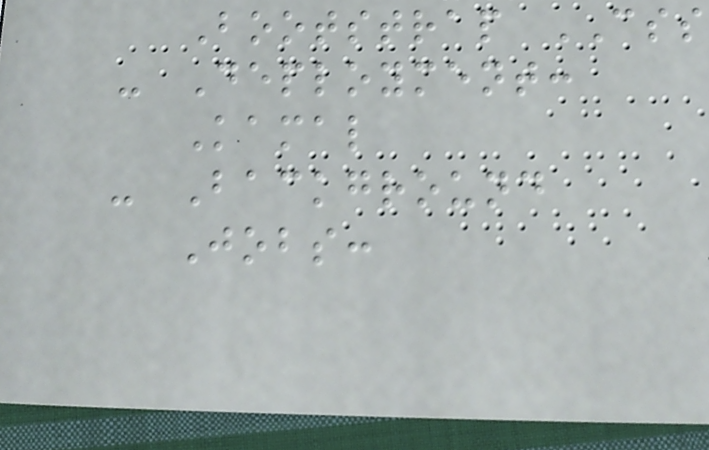Bootstrap CSS
- Deployment:
Kamal
- Background
Jobs:
